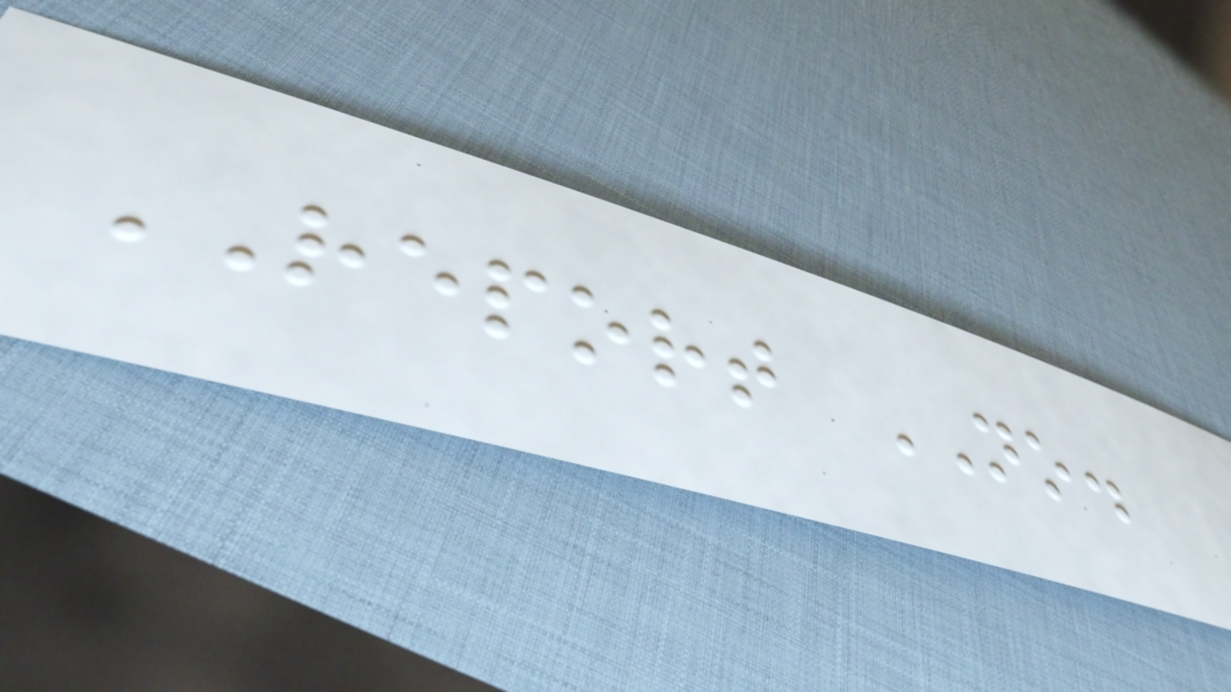REPORT NO.
